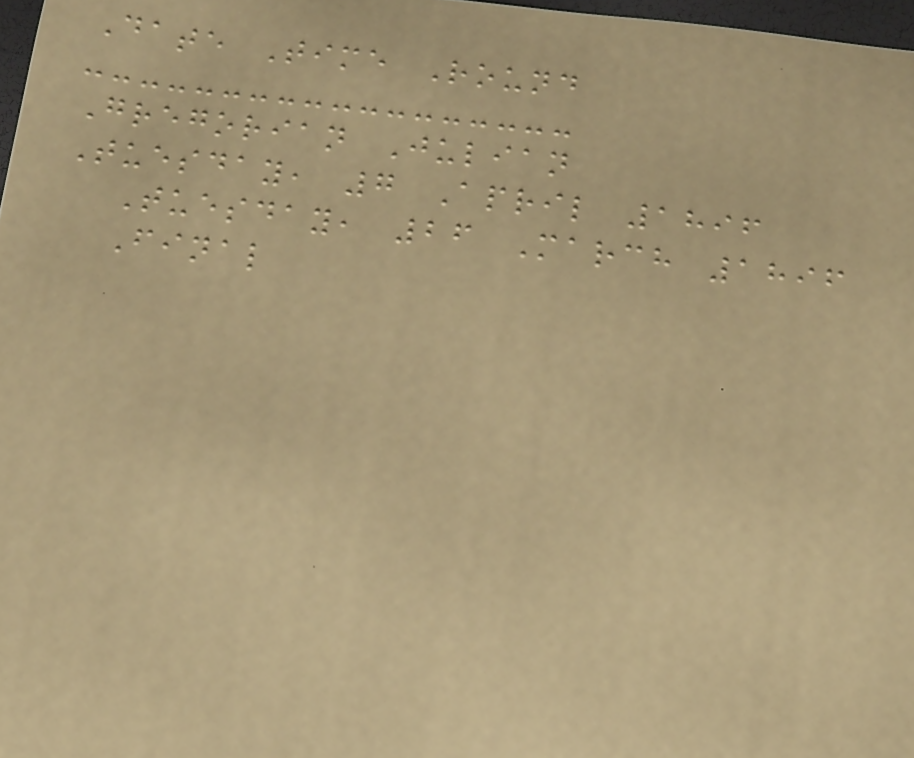Date Time Round
Gregorian Julian
Tuesday, 7 April 1896
Tuesday, 26 March 1896
Final
